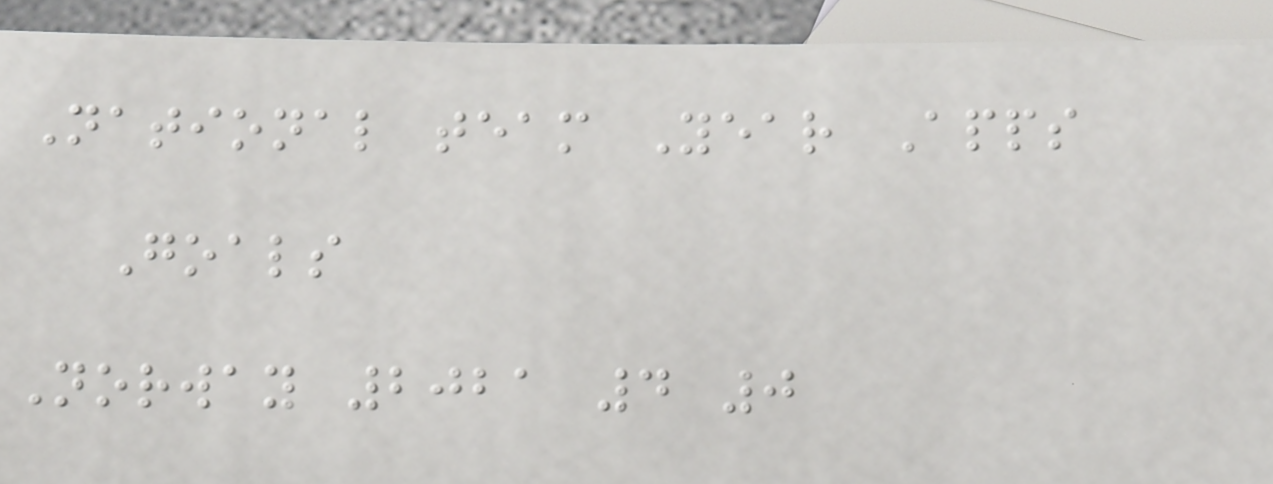National team Year Apps
Goals
Norway 2021 4 0
